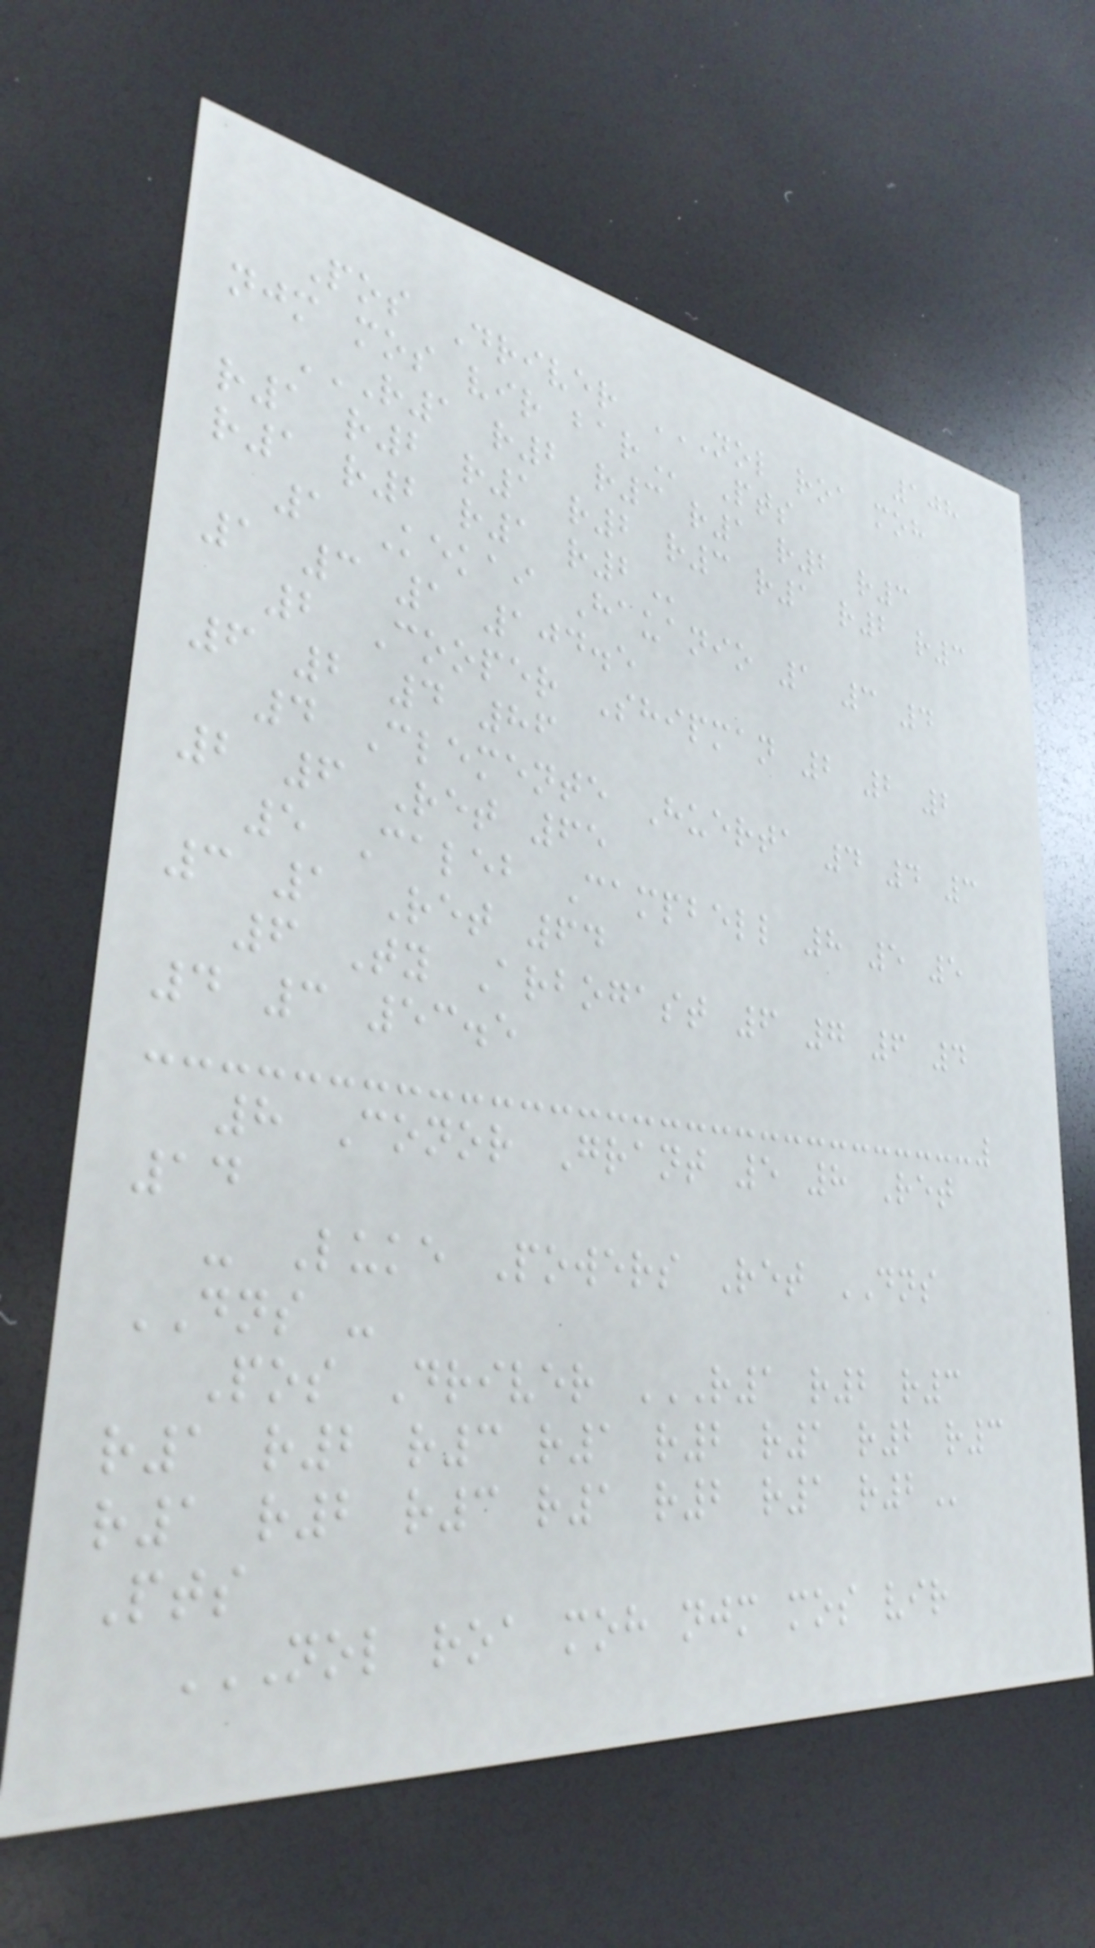108
Pos Driver NOL ROA MOH
NJM MOS VIR BAR Pts
R1 R2 R3 R1 R2 R3
R1 R2 R1 R2 R3 R1 R2 R3
R1 R2 R1 R2
1 Kekai Hauanio 1 3 4
1 3 1 104.5
2 Cooper Shipman 2 2 2
6 2 4 86
4 Clemente Huerta 4 4 3
2 6 Ret 65
5 Caleb Campbell 8 5 5
3 1 Ret 64
6 Ty Arbogast 6 7 6 4
4 3 53.5
8 Conor Grant 5 8 Ret
14
- Luke Powers Ret DNS
DNS -
Pos Driver R1 R2 R3
R1 R2 R3 R1 R2 R1 R2 R3
R1 R2 R3 R1 R2 R1 R2
Pts
NOL ROA MOH NJM MOS VIR
